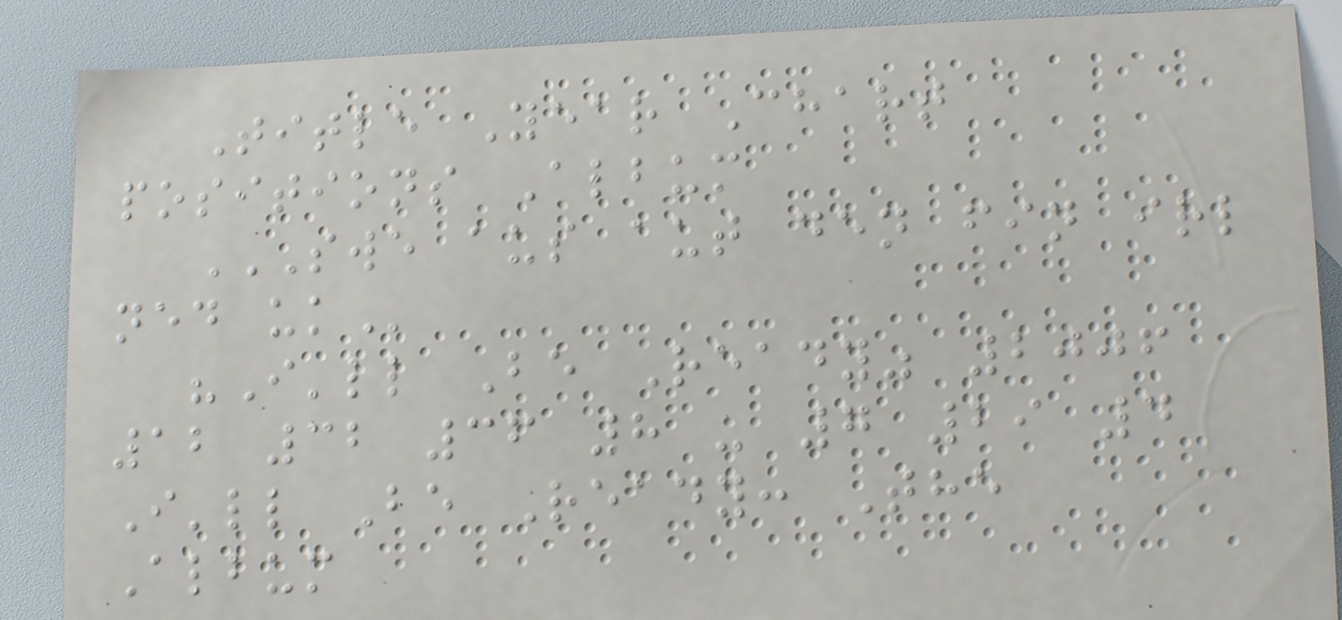Title Year Chart
positions Album
SWE AUS AUT DEN FIN IRL
NED UK
"I'll Be Ready" 2006
12 32 36 8 - 7 29 4
I'll Be Ready: The
Album
